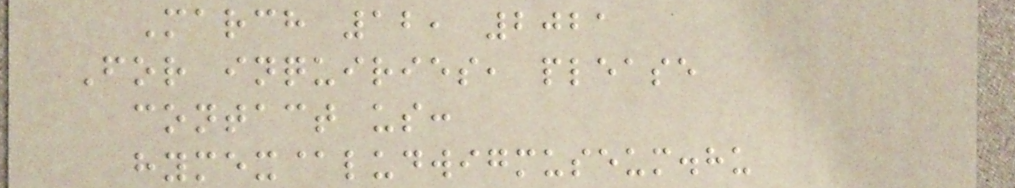March 12, 2021
For inquiries, please
contact us:
hymex@ludwigmuseum.hu
